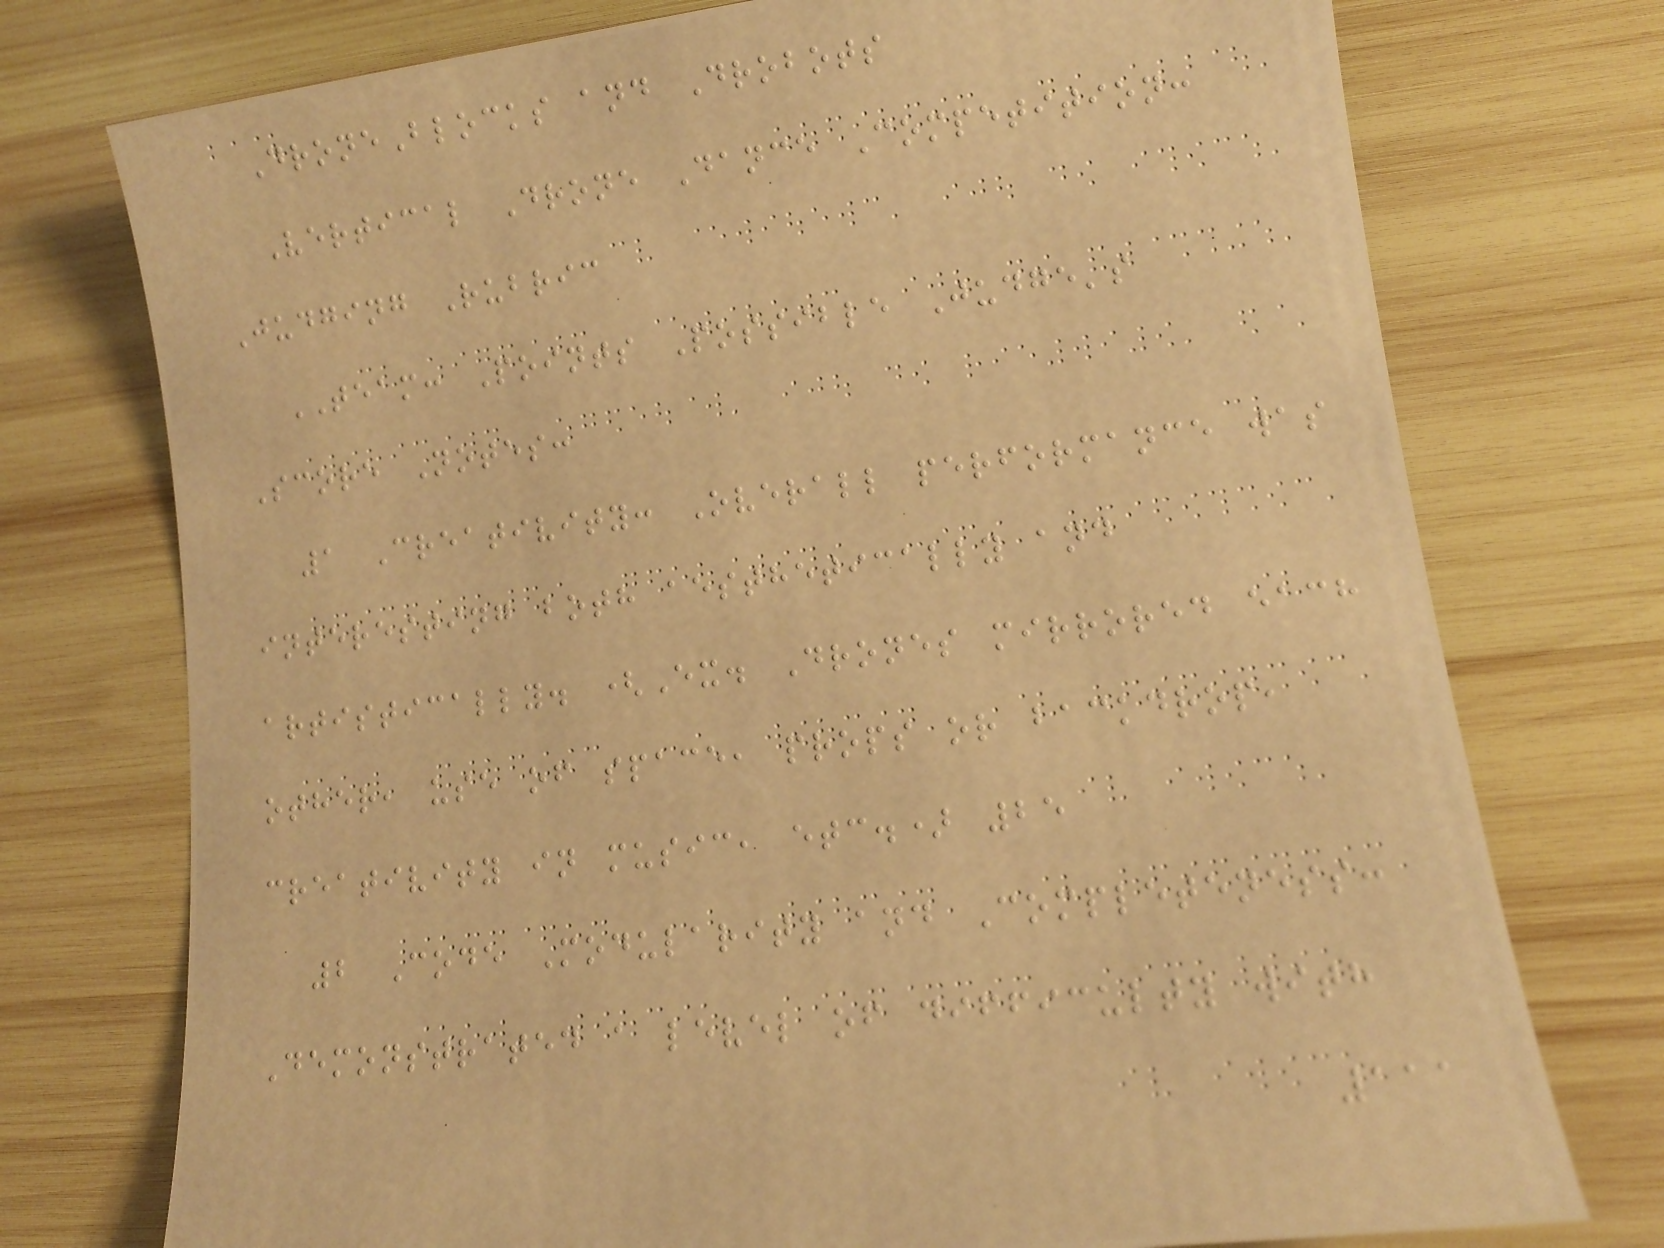DroneBlocks and Drobots
Vertical Drone Dance Competition:
Judging Rubric
TEAM: Points Possible Judge's
Score Notes:
1 Creativity: Overall performance was
interesting both aesthetically and
artistically. (Ex. Drones mirrored each
other, use of space, props or backdrop,
creativity in music, etc.) 25
2 Code Modularity and Completeness:
Demonstrated a level of difficulty with
111
